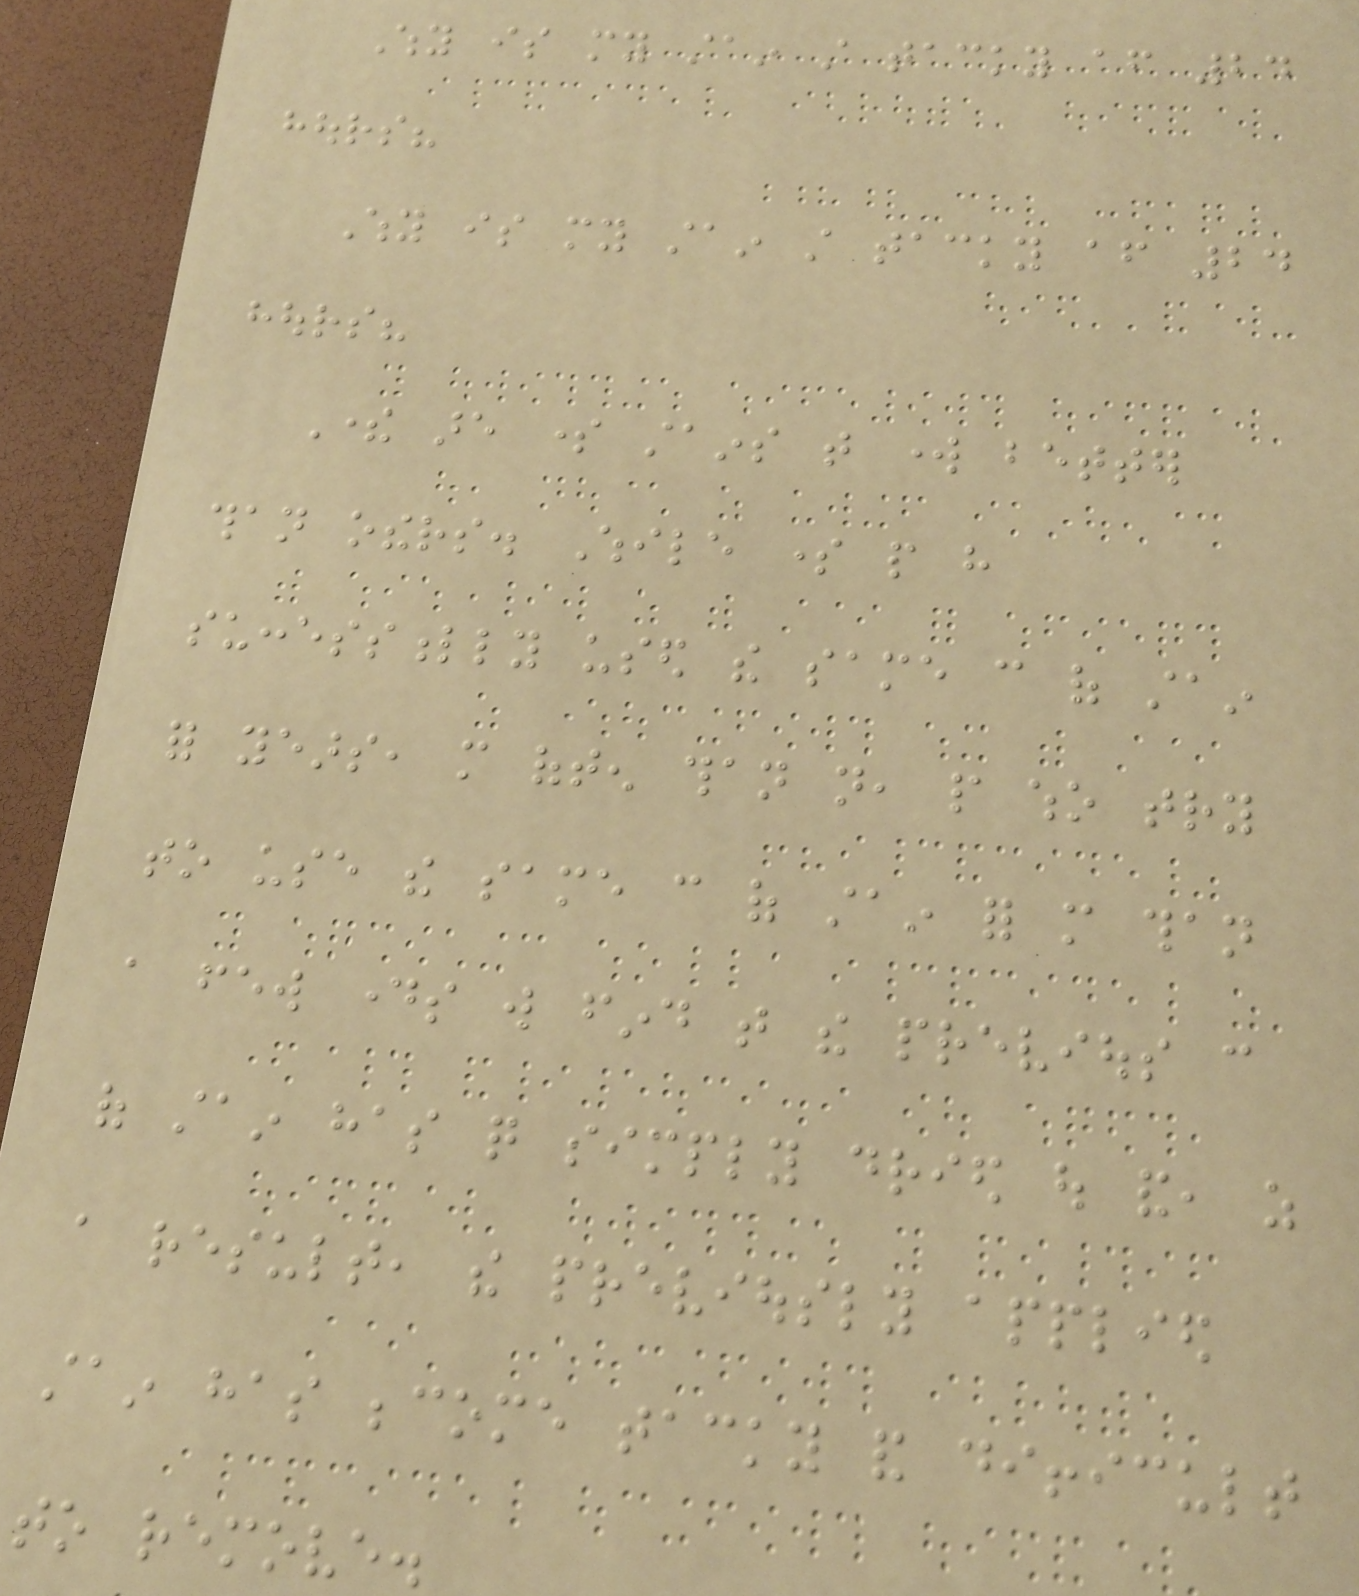Why is my stain still tacky after 24
hours?
Why is my stain still tacky after 24
hours?
There are some stains that work better
than others. While some people have
successfully used the same can of stain
for years, more often than not, people who try
to use the same can of stain for more than
a few days will find that the previous can
of stain has quite simply dried out and, as
a result, the previously applied
stain has become tacky and difficult
to remove.
